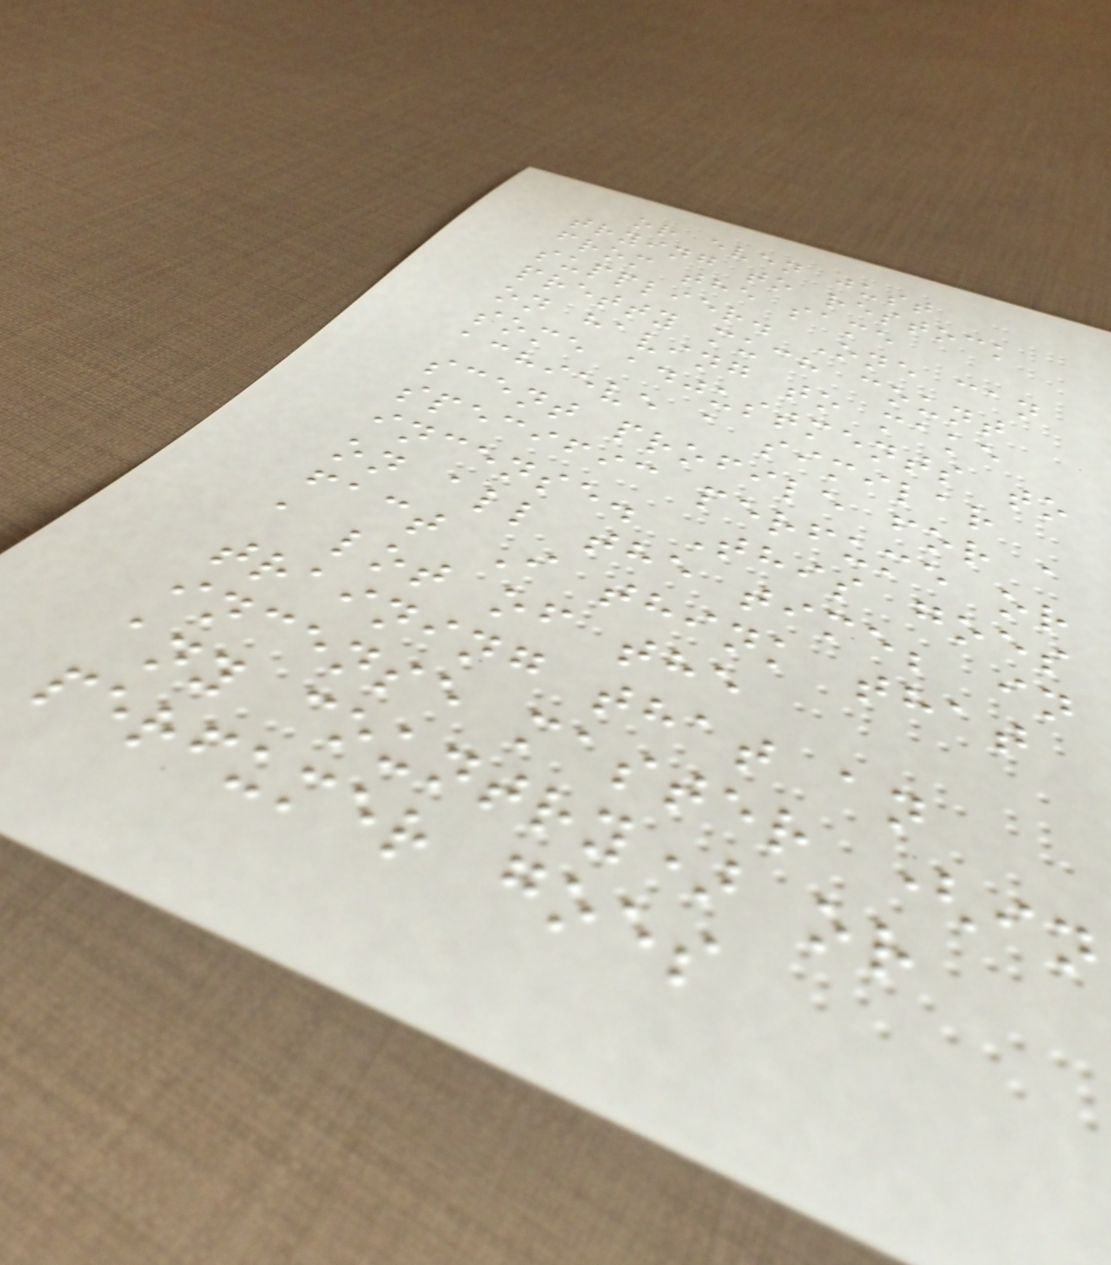or even just
trying to restock
from the same
supplier. One can
pretty much count
on having to make
some adjustments to
achieve a similar
scent profile for a
specific perfume or
incense. This goes
on all the time; in
fact I think that
a lot of the
training that an
incense master (in
any country) or
perfumer goes
